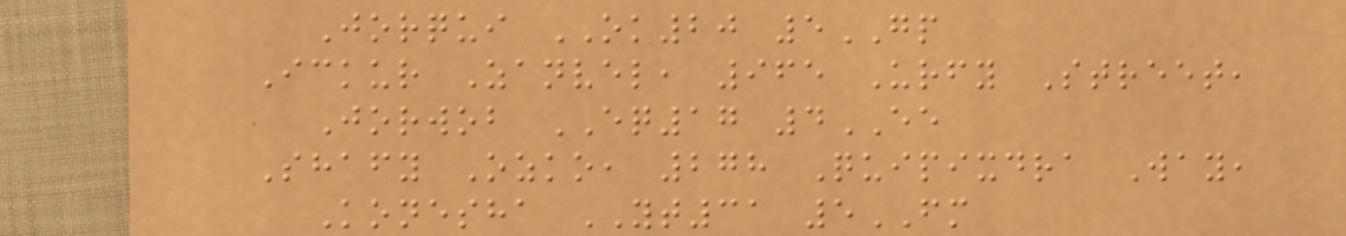Jorqui OK20 5GP
Ickur Zanvel, 965 Urfy Street,
Jorwob EQ17 4EE
Shafy Ozko, 278 Quipixdra Way,
Konesha YT31 5FM
